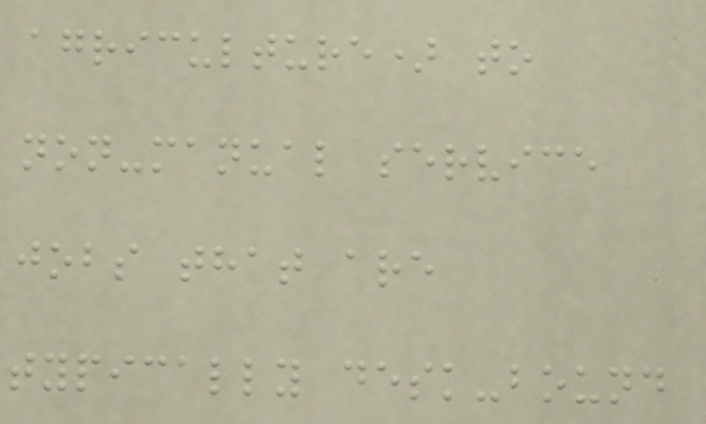agriculture) to
non-manual service
jobs that are
typically desk-bound
